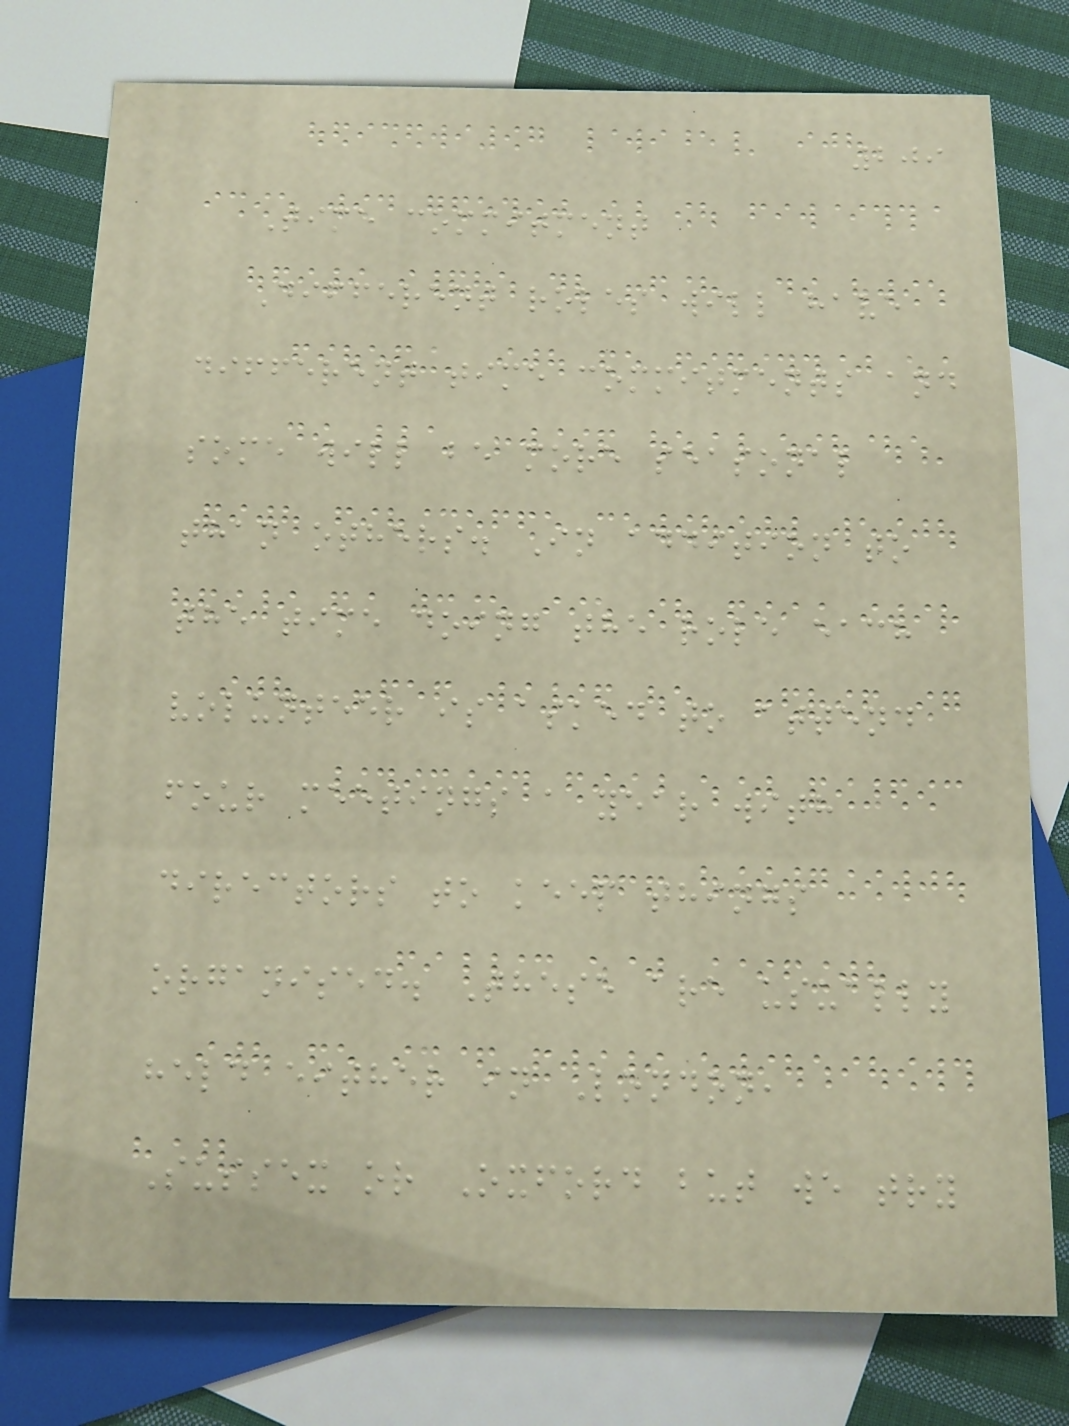209
Time commitment
Different roles will have
different time commitments and
some will be more seasonal
than others. In addition to
the time doing the role each
volunteer is asked to attend
four meetings a year with
directors to keep things
organised. These are usually
held either in London,
Sussex or Oxford but we try
